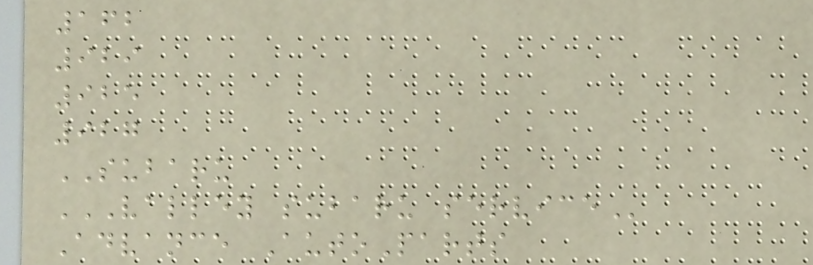162
929
925
927
SUBARU
VALLEY SUBARU SERVICE
Advance AutoParts
